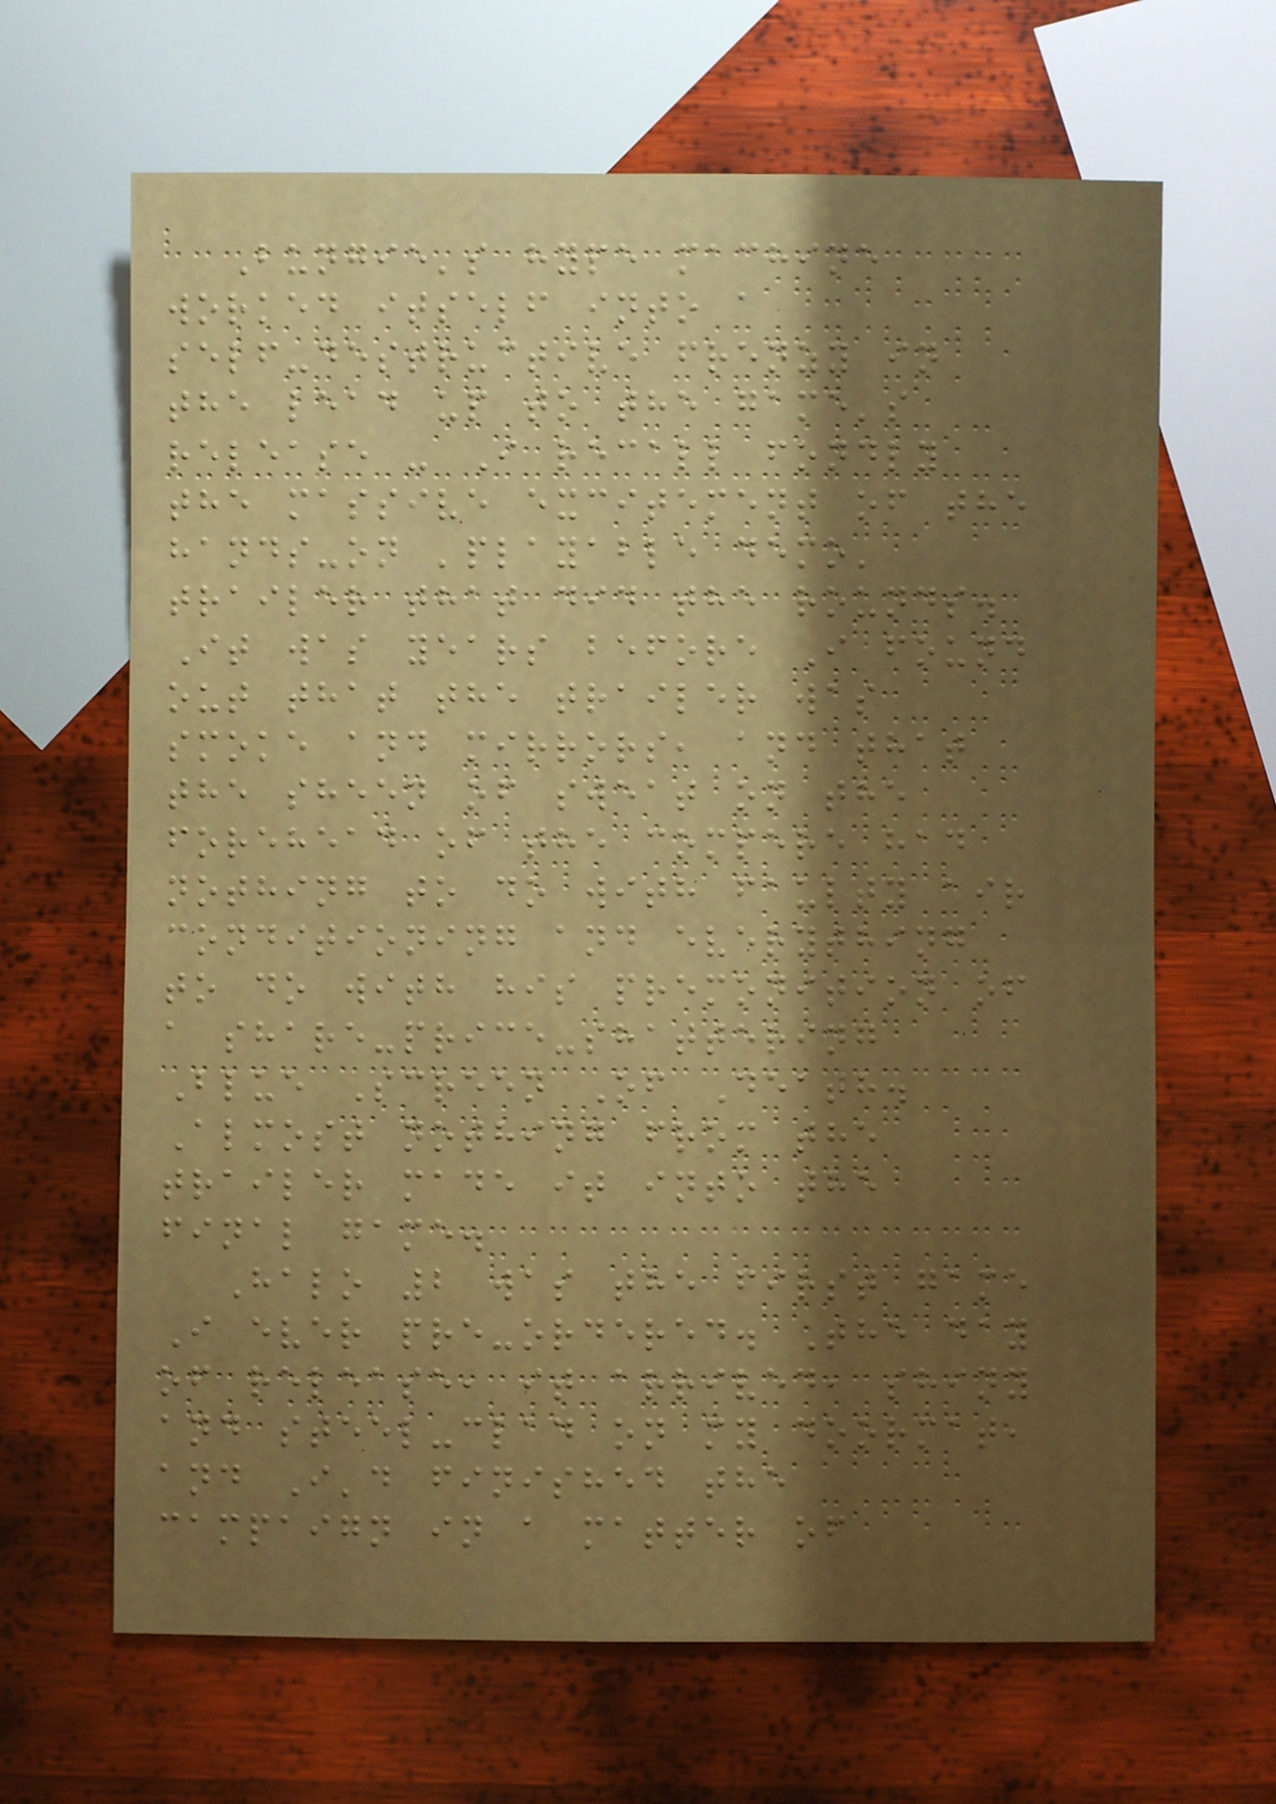Bungie's hype machine
worked itself into a
self-destructive frenzy in
the lead up to the game's
release - I recall fondly
the massive excitement of the
hands-on 'playable demo'
trailer that did the rounds.
It was years before I found
out that the trailer was
smoke and mirrors, and that
the sheen of sweat on the
forehead of the compere had
nothing to do with faulty air
conditioning and everything
to do with his premonition of
a share-price-shattering
Blue Screen Of Death.
Almost nothing from the
trailer made it into the
final game.
Halo 2 was the first game
I ever pre-ordered. The day
of release, it arrived, shiny
and steel-clad on my doormat,
and I'd finished the
campaign in a matter of
